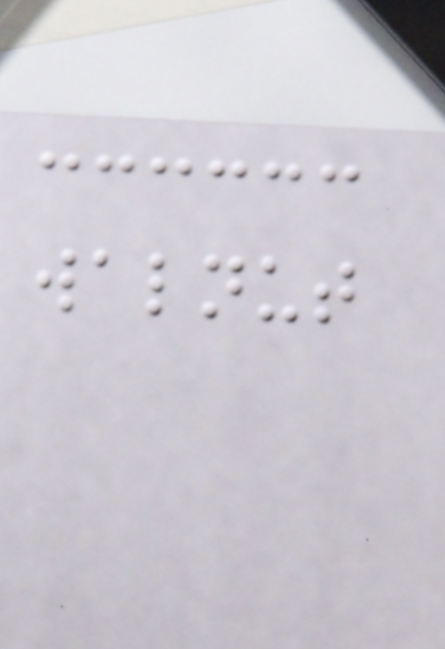walnut
